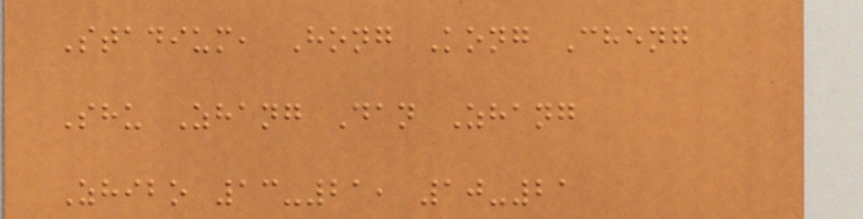Stadium, Hong Kong Cheng
Shu Zhang Dan Zhang
Zhibo 13-21, 10-21
